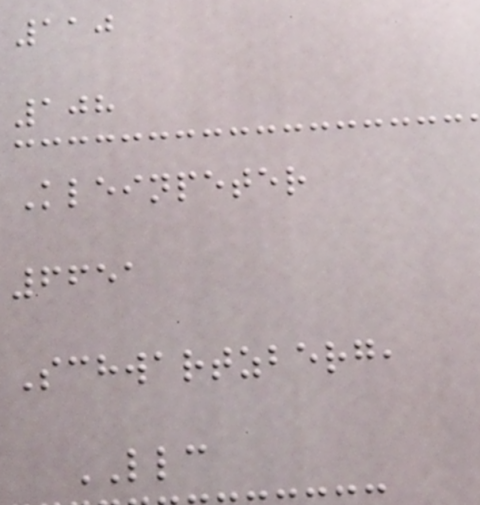110
108
Kleinpeter
6651
Schwartzberg,
LLC
